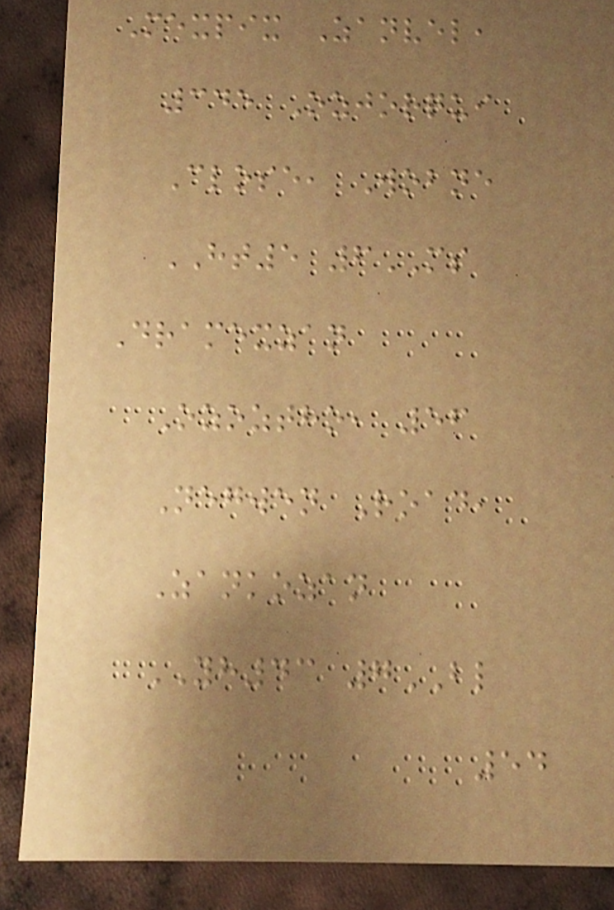Mexpix Zanvel,
345 Ozjorqui
Close, Wobne
HT5 6MS
Dramexzan
Ozoztho, 56
Negwen Road,
Zankozan
YH43 7BL
54
